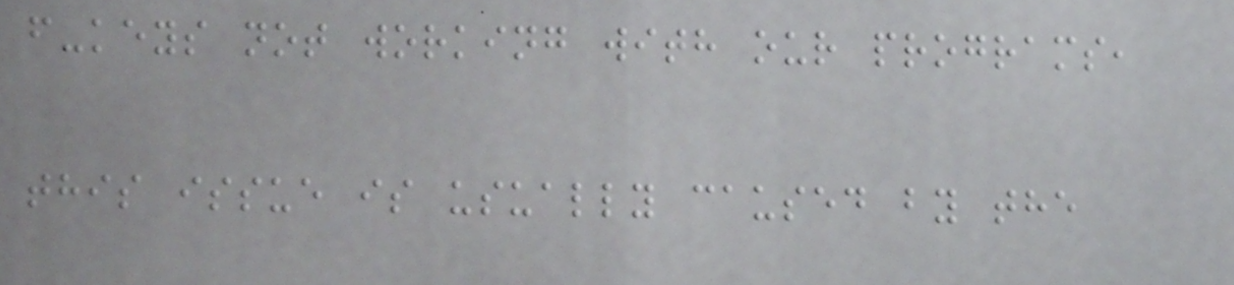f-keys not working with our programs,
this issue is usually caused by the
